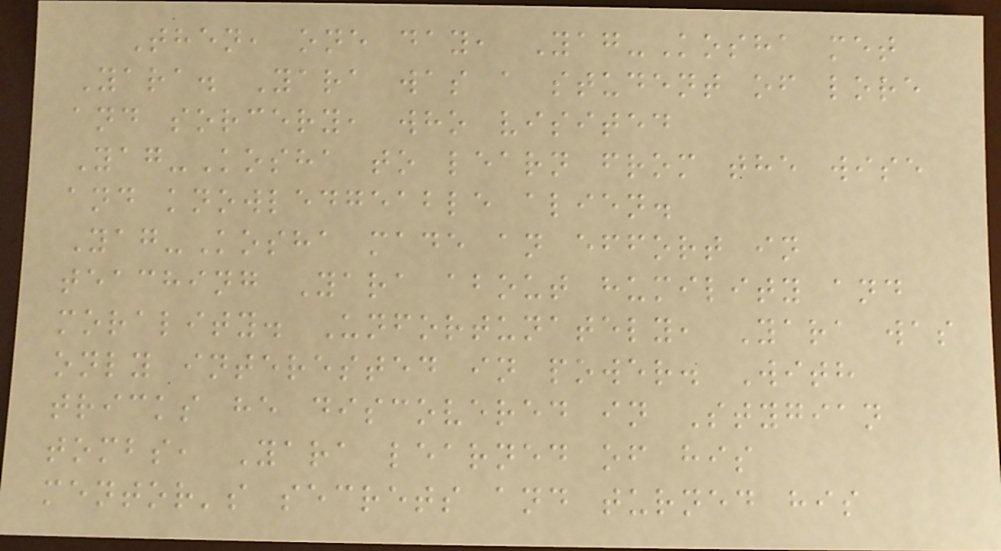Then, one day, Yag-Kosha met
Yara. Yara was a student of lore
and sorcery, who visited
Yag-Kosha to learn from the wise
and knowledgeable alien.
Yag-Kosha made an effort in
teaching Yara about humility and
morality. Unfortunately, Yara was
only interested in power. With
tricks he discovered in Stygian
tombs, Yara learned of his
mentor's secrets and turned his
